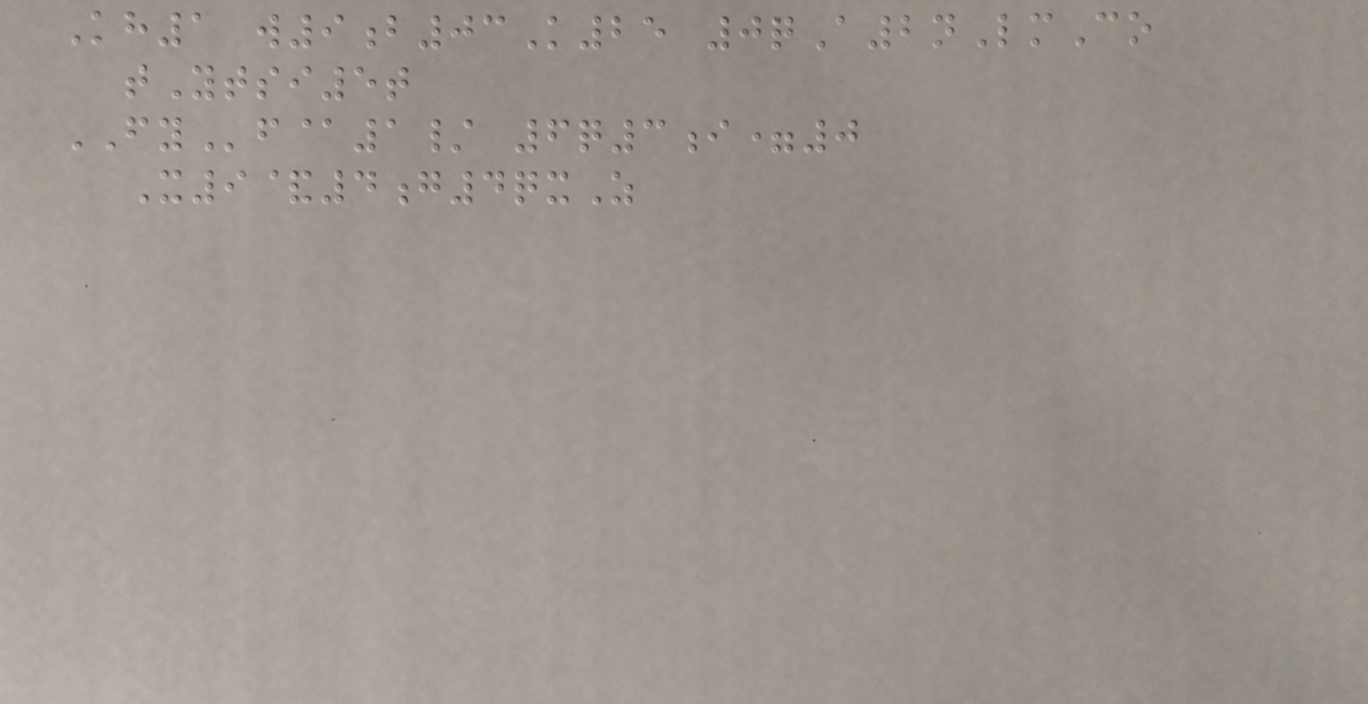Kh1 w9b03K25 0qA2nLmCo
tYtsi5t
FYf@1/ 6q3i=0
X9&4g4qxZ
